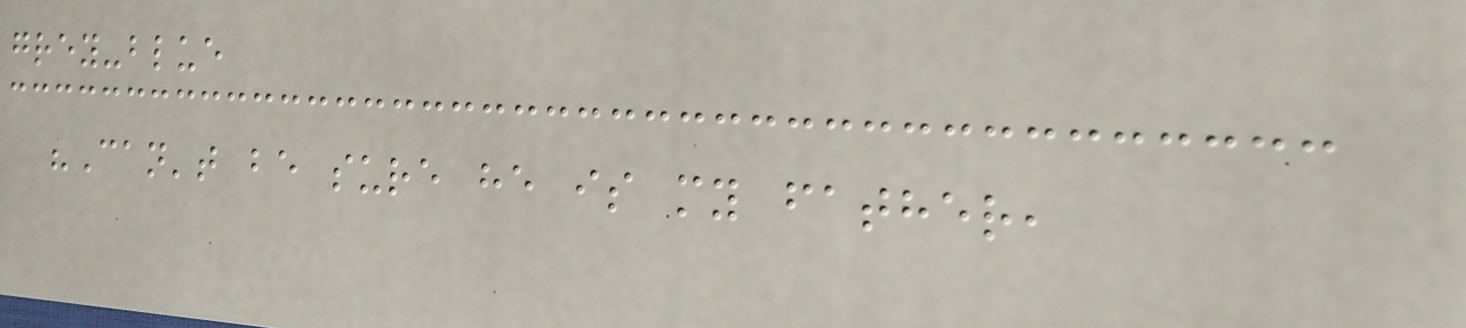grey-blue
"Can't be sure he is my father,
